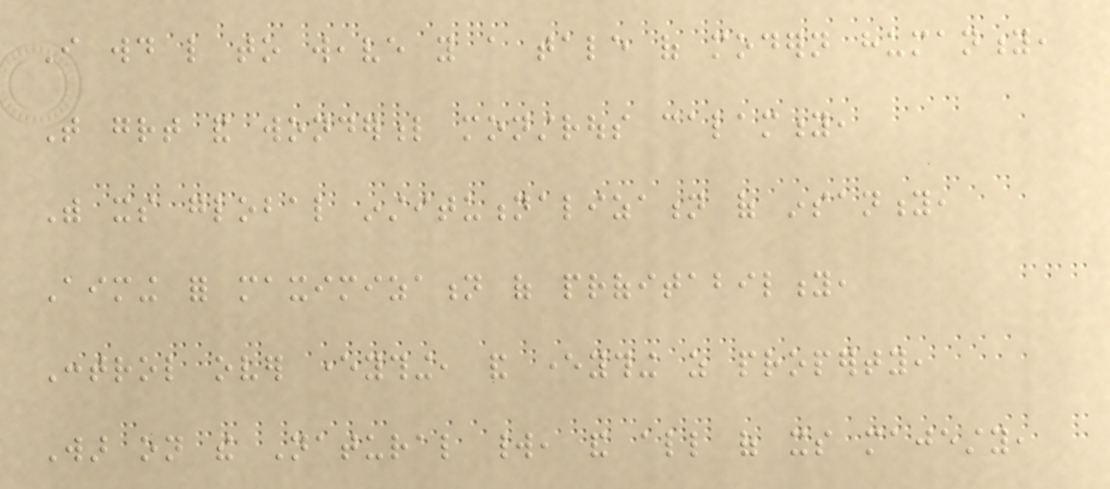I would like to weave you a tale of modern humanity,
That great and wonderful monstrous calamity,
With its global institutionalization of insanity,
Aiming for maximization of profitability,
Control over everything, and everything as property,
War on the Natural world, and all of its majesty,
